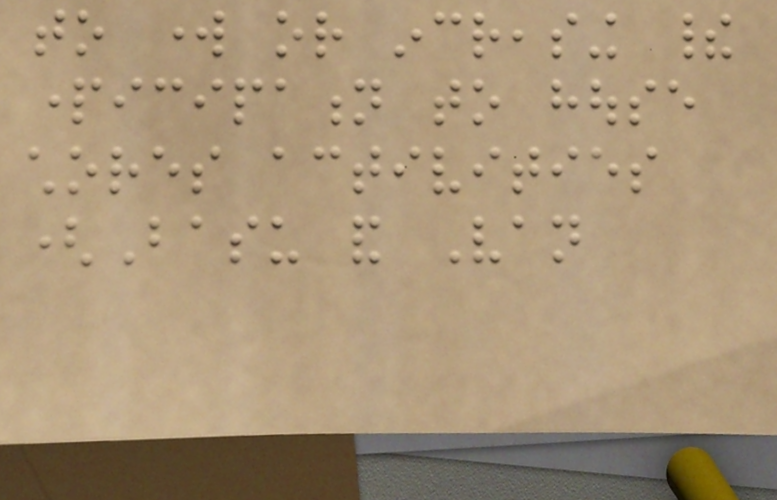to work or increasing their
participation to house
chores activities
(Basu and Van
